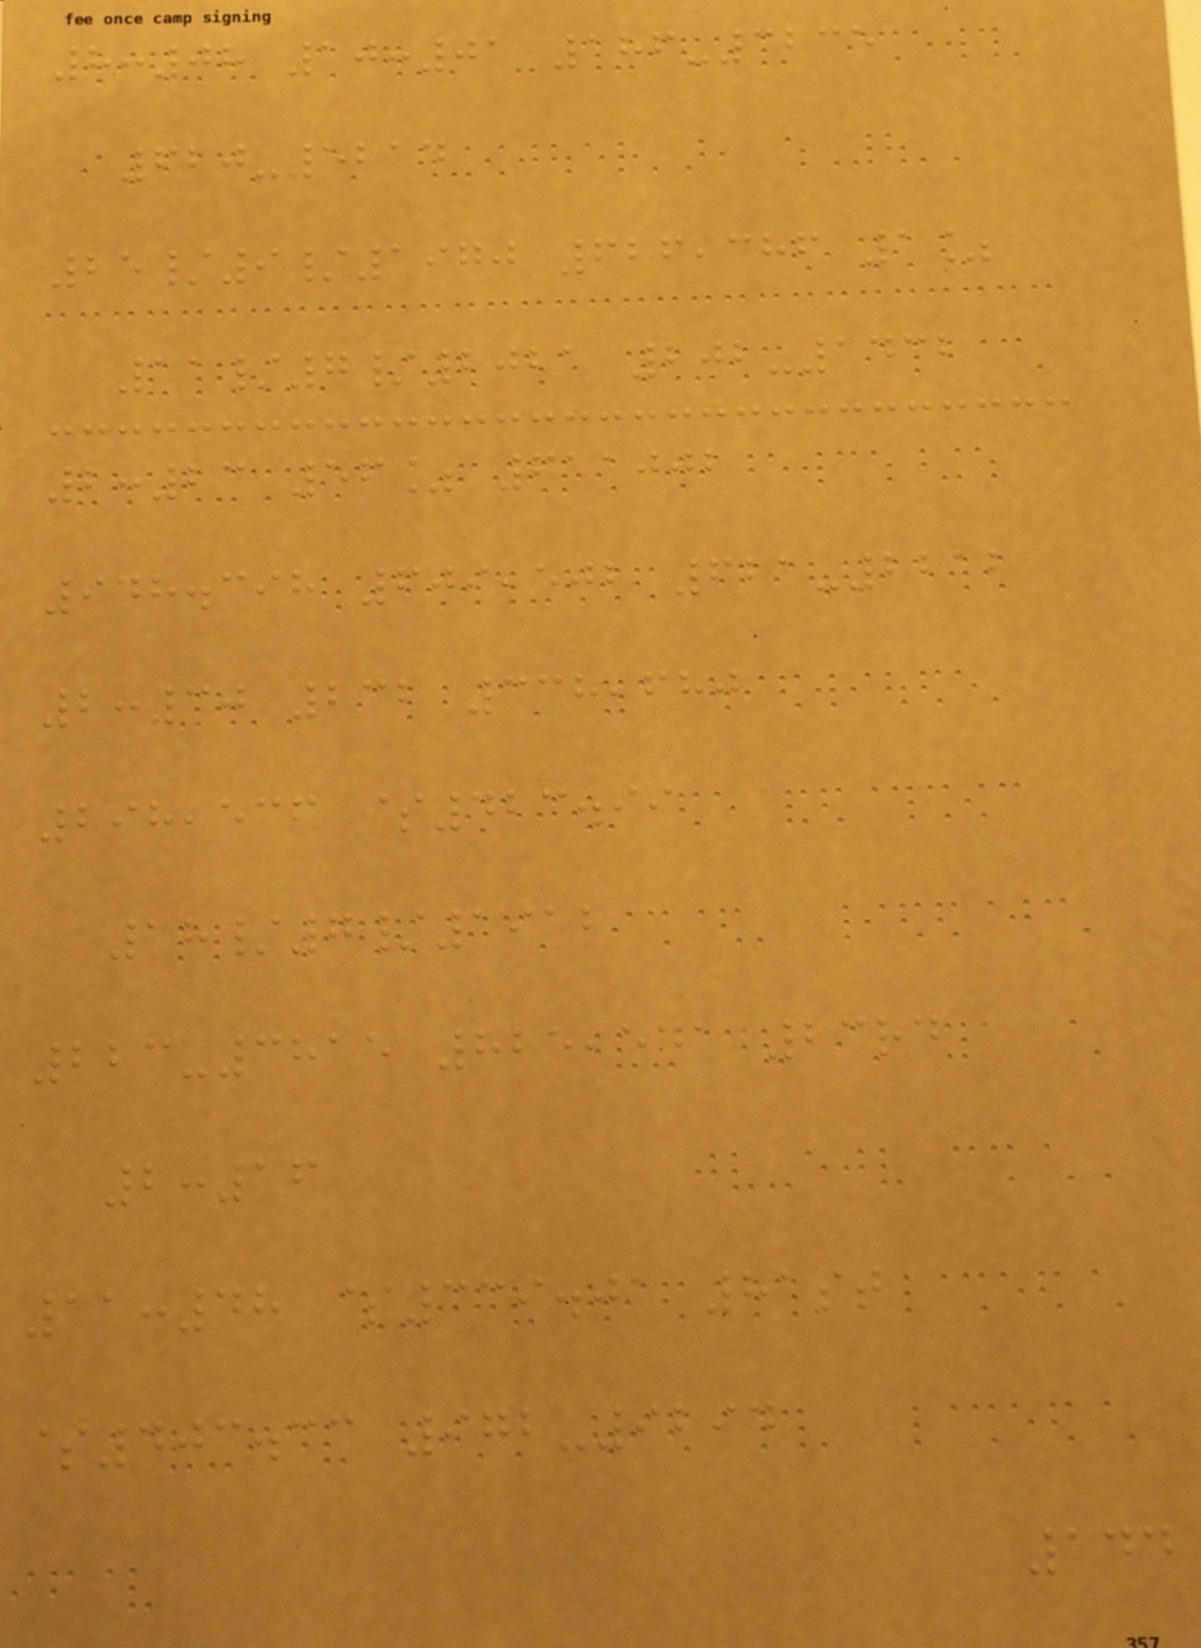8:08 10:01 186-3235
620-5214
25/9/1970 626,386 1%
11/7/2021 202-1432
2:23 56% 611002
948.398 609,502 621-2212
2:30 232 338,680
298,536 $423.99
18/7/1912
223-3815 825,541 23rd
2:16
11:48 $339.01 81st
$403.33 972-9294
144
